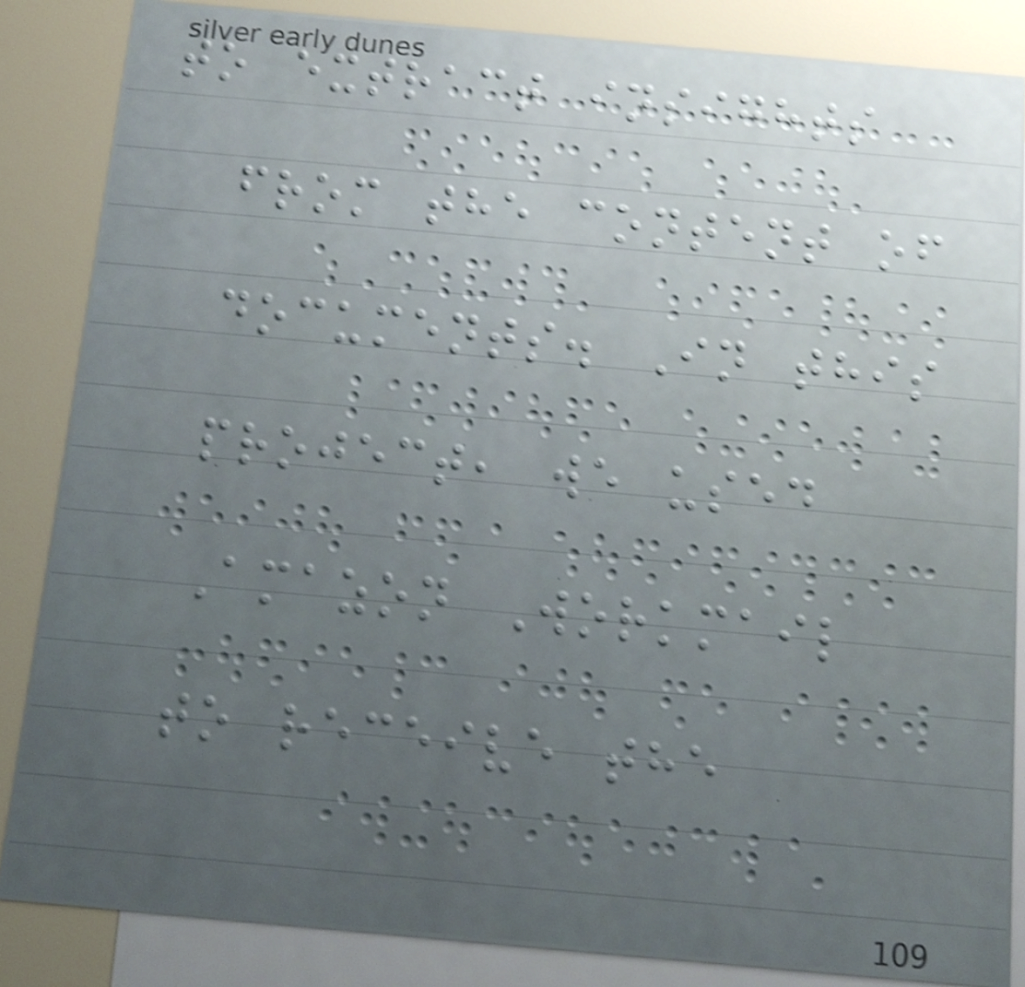to extract insights
from the content of
documents. In this
project, we used
Amazon Workmail
to receive the
